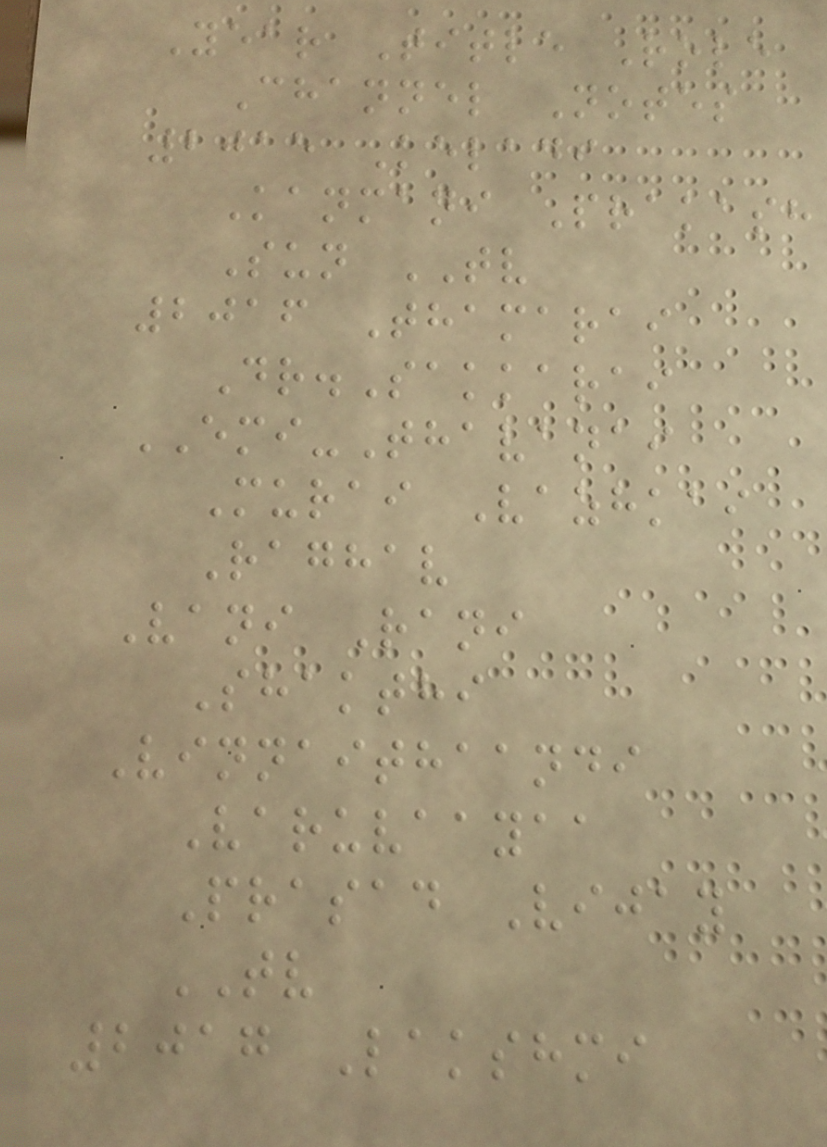Year Title Role
Channel Notes
2015 Keladi
Kanmani Prakash
Sun TV
2016 Thamarai
Dr.Sakkarai
EMI-Thavanai
Murai Vazhkai
Raghav
Vani Rani
Shakthi
Vinnaithaandi
Varuvaayaa
Prasad Vijay
TV
2017 Lakshmi
